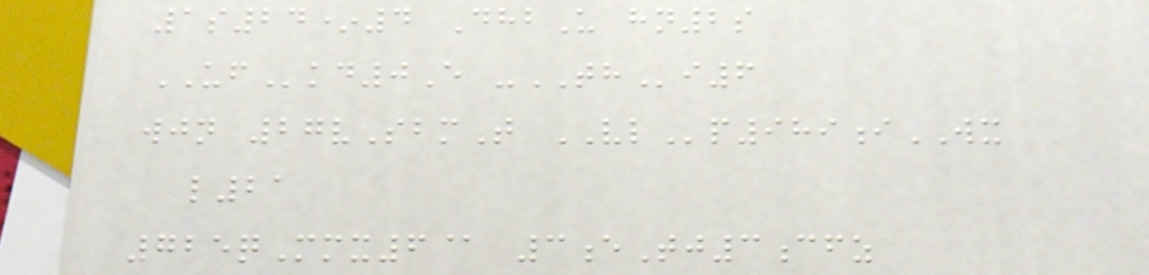1s24*4 DhbU hn2s
UFkd0E -THi6
wjn 27vSbmT VLp989iWX
l21
725qMmx6@ 3eTj3cfz
